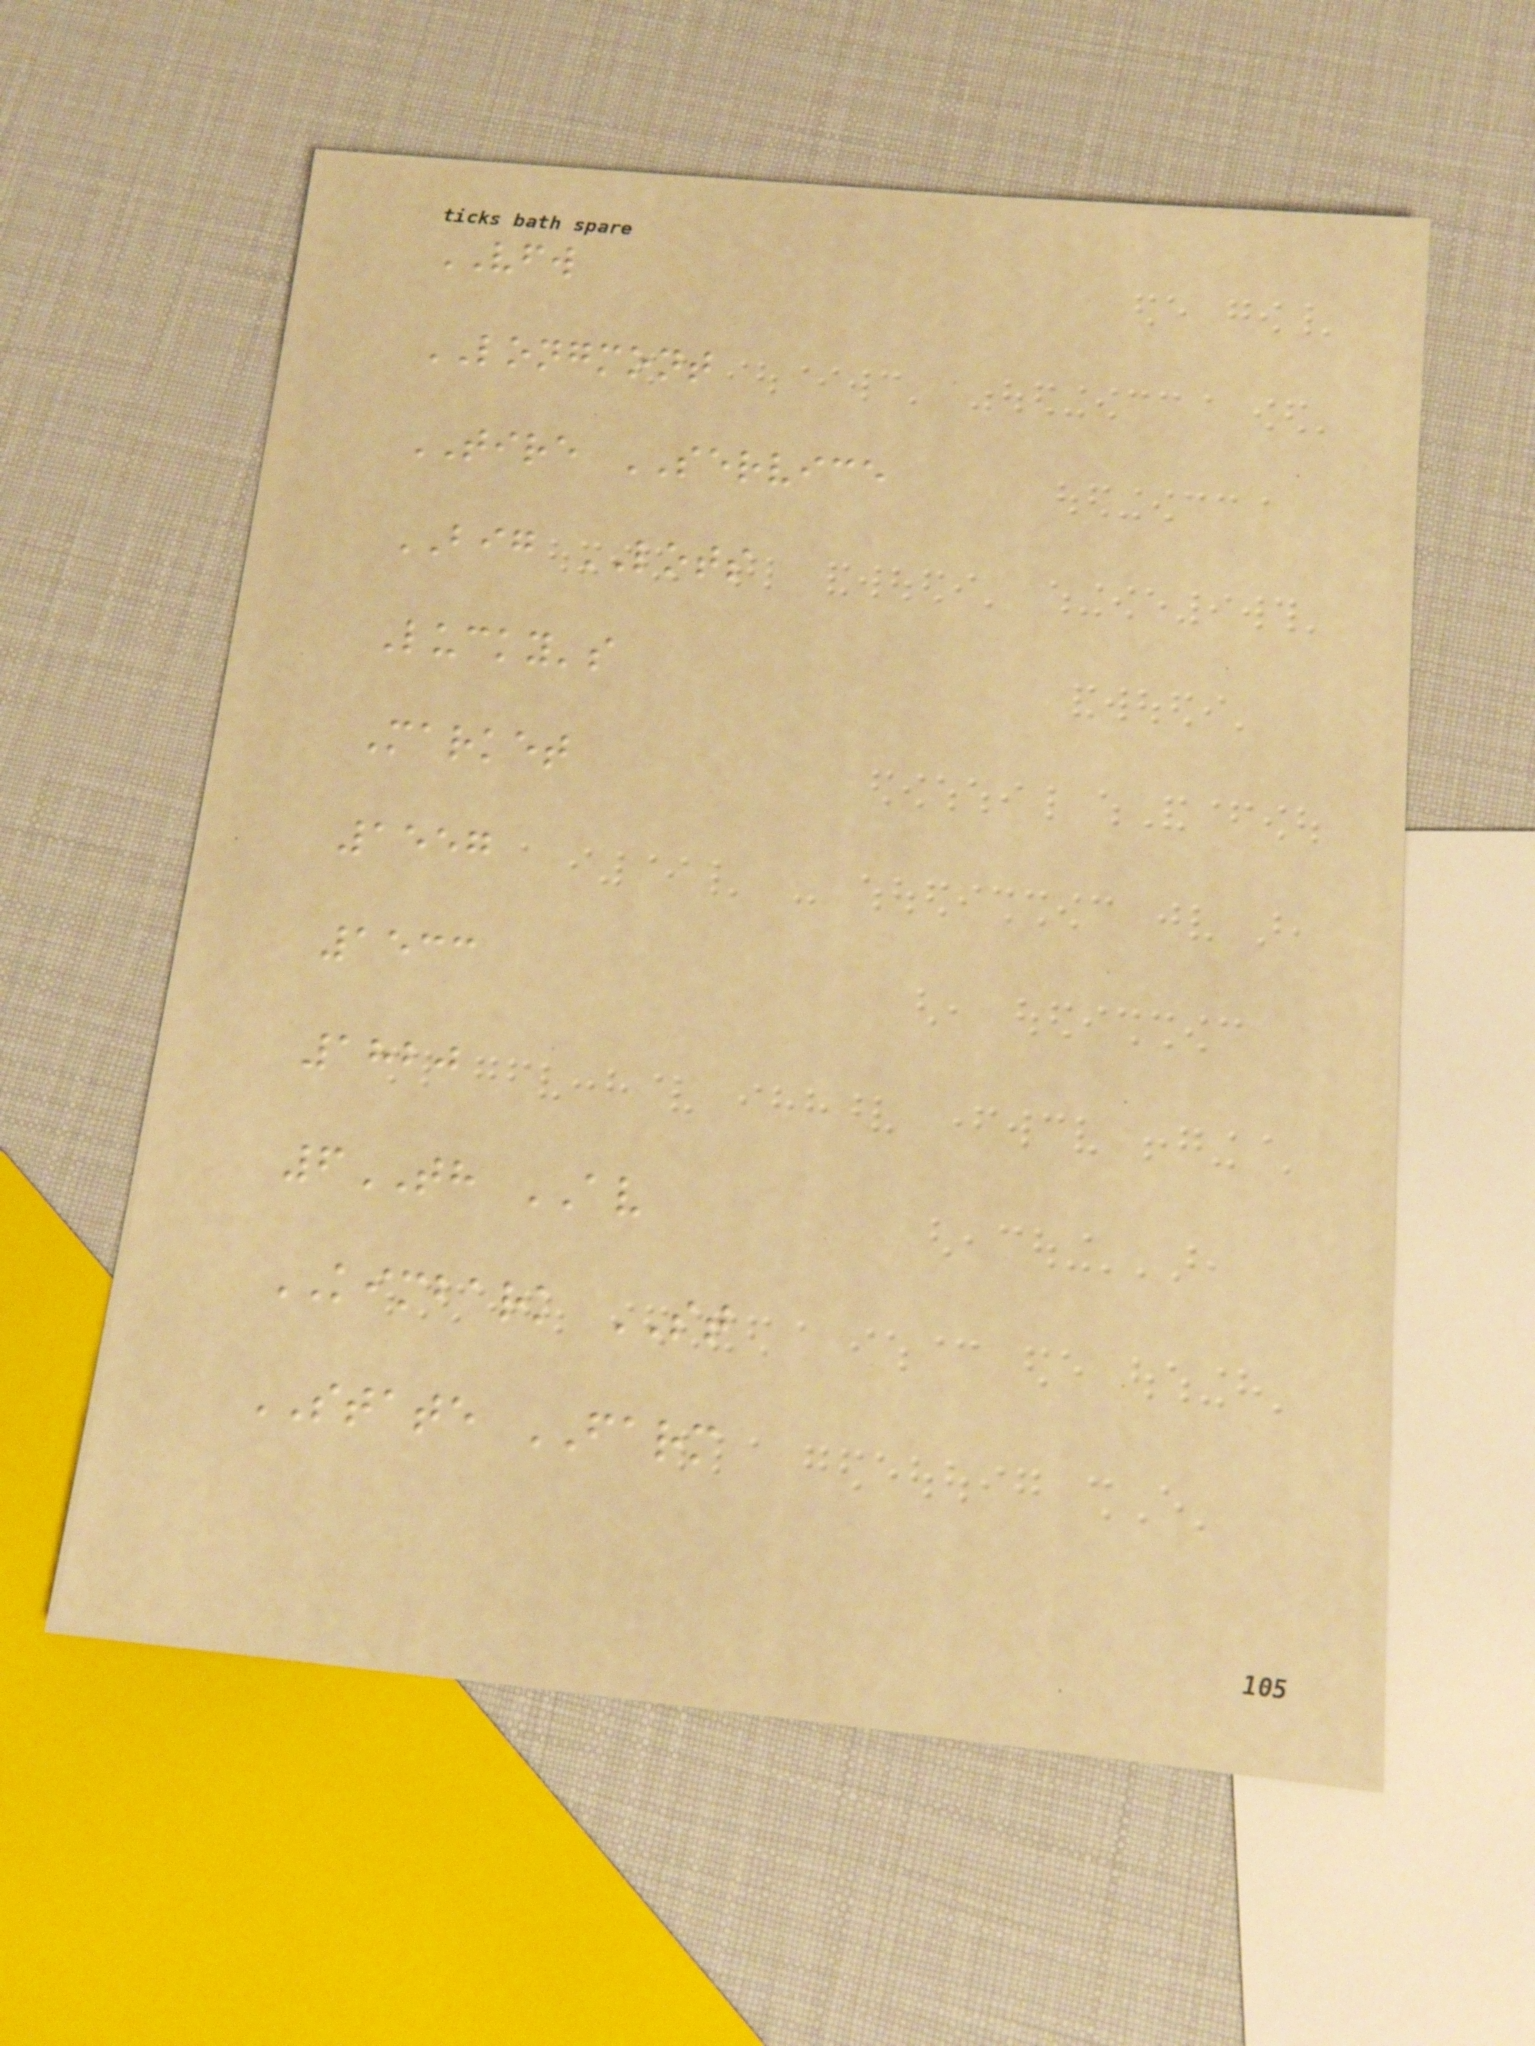VFW
LONGMONT
TIRE SERVICE
BIG LOTS
Lucky's
Market
1557
1533
1820
6TH AV
KIMBARK ST
STATE FARM
